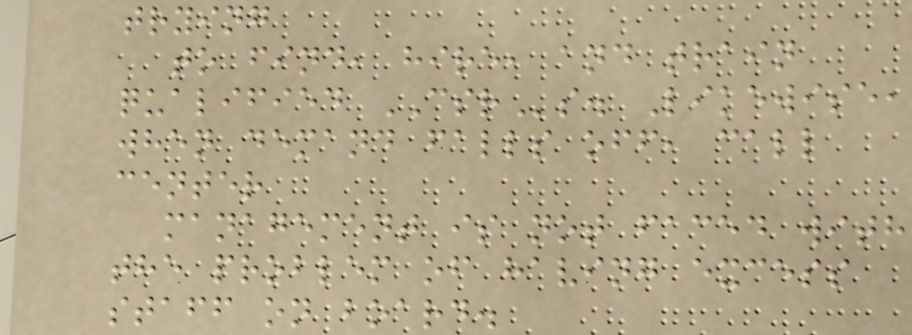trying
to find, hire, and train
qualified CSRs. Likewise,
when demand falls off, call
center
management is not faced with
the problem of having excess
staff on board.
